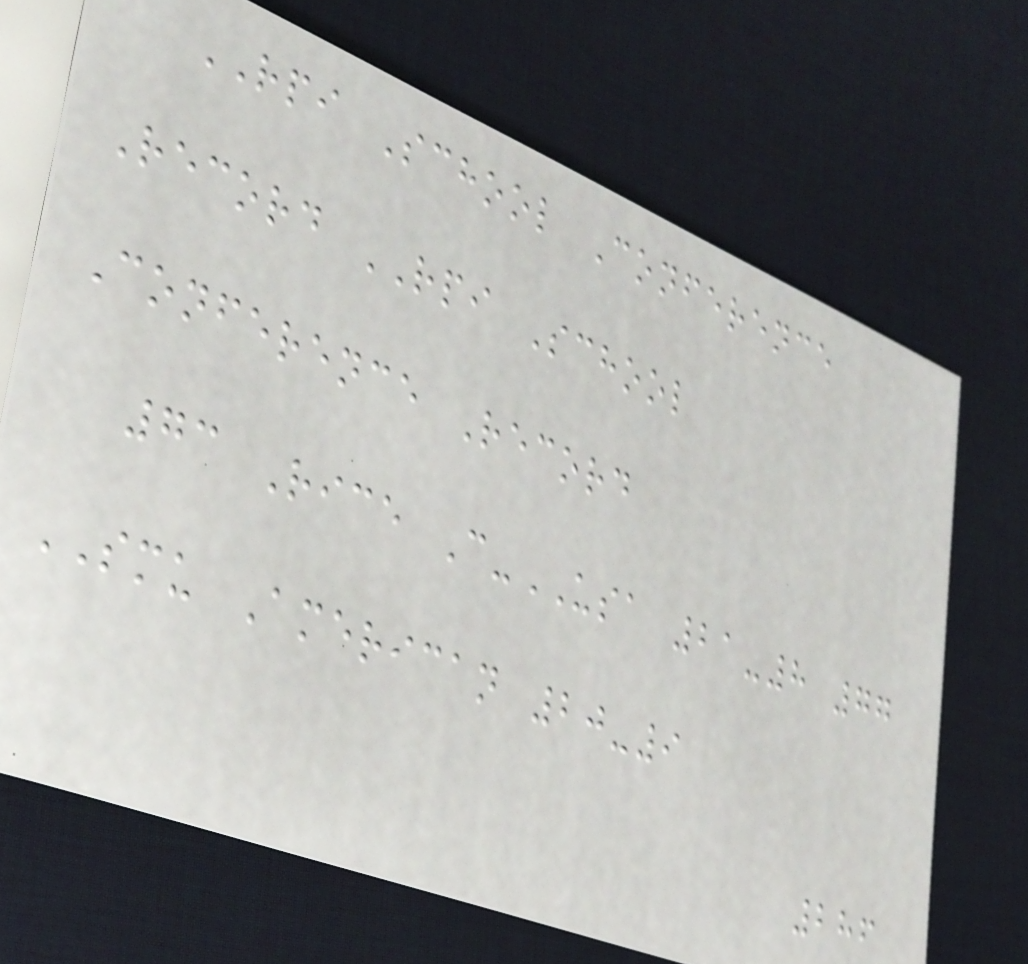RPI School Conference
Record RPI School
Conference Record
73 Rice C-USA 21-8 77
SMU American 20-9
286
